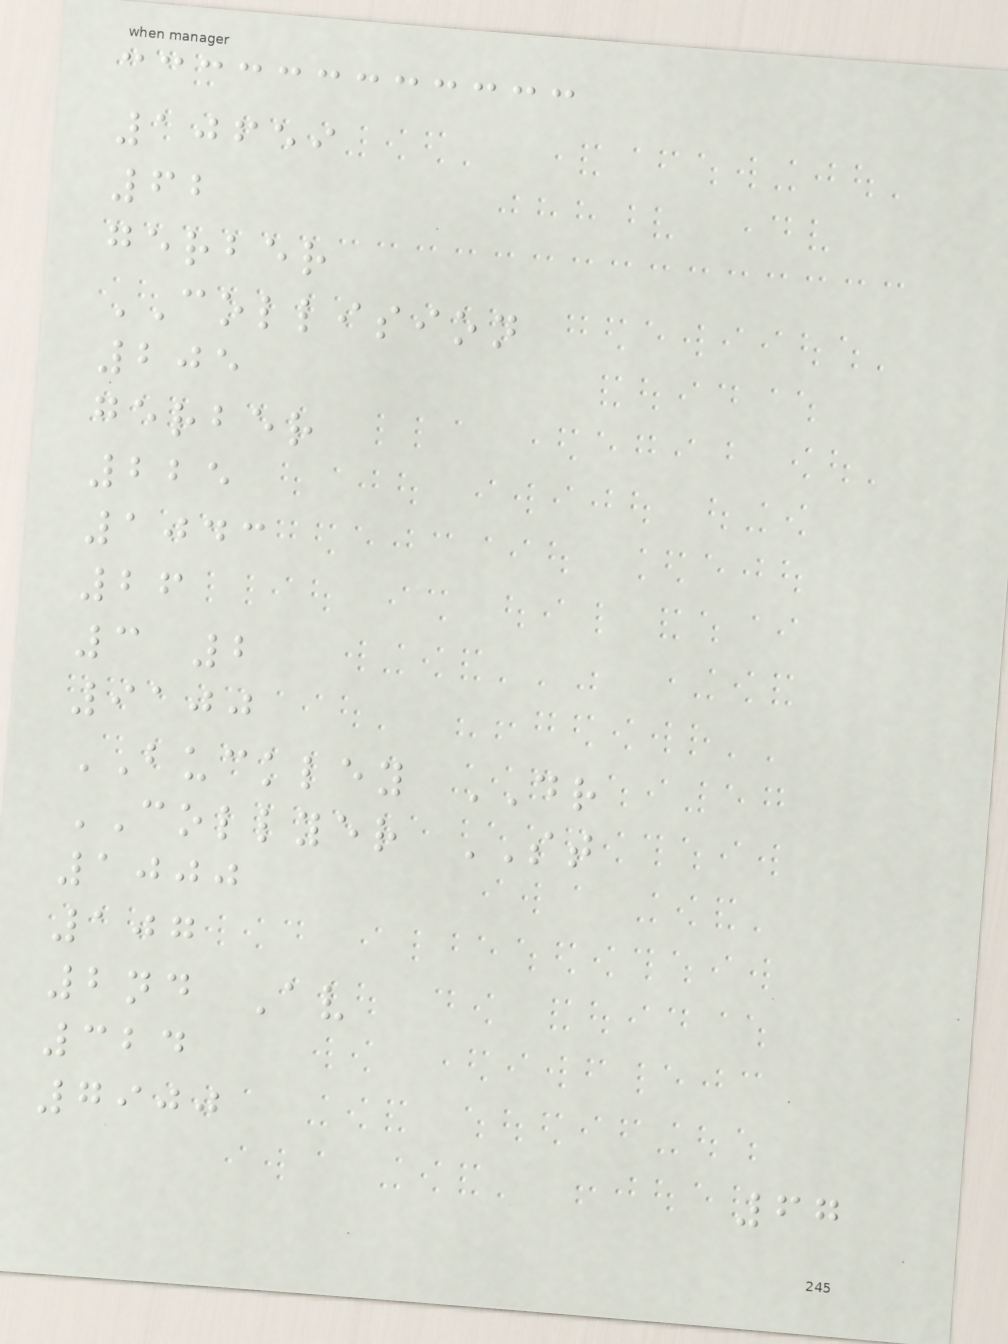10659
62
gerber
COLLISION
205
gerber
225
1043
26
3 2
9100
BUCKLEY DR
COLLYER ST
1000
107
2nd Av
324
7900
67
